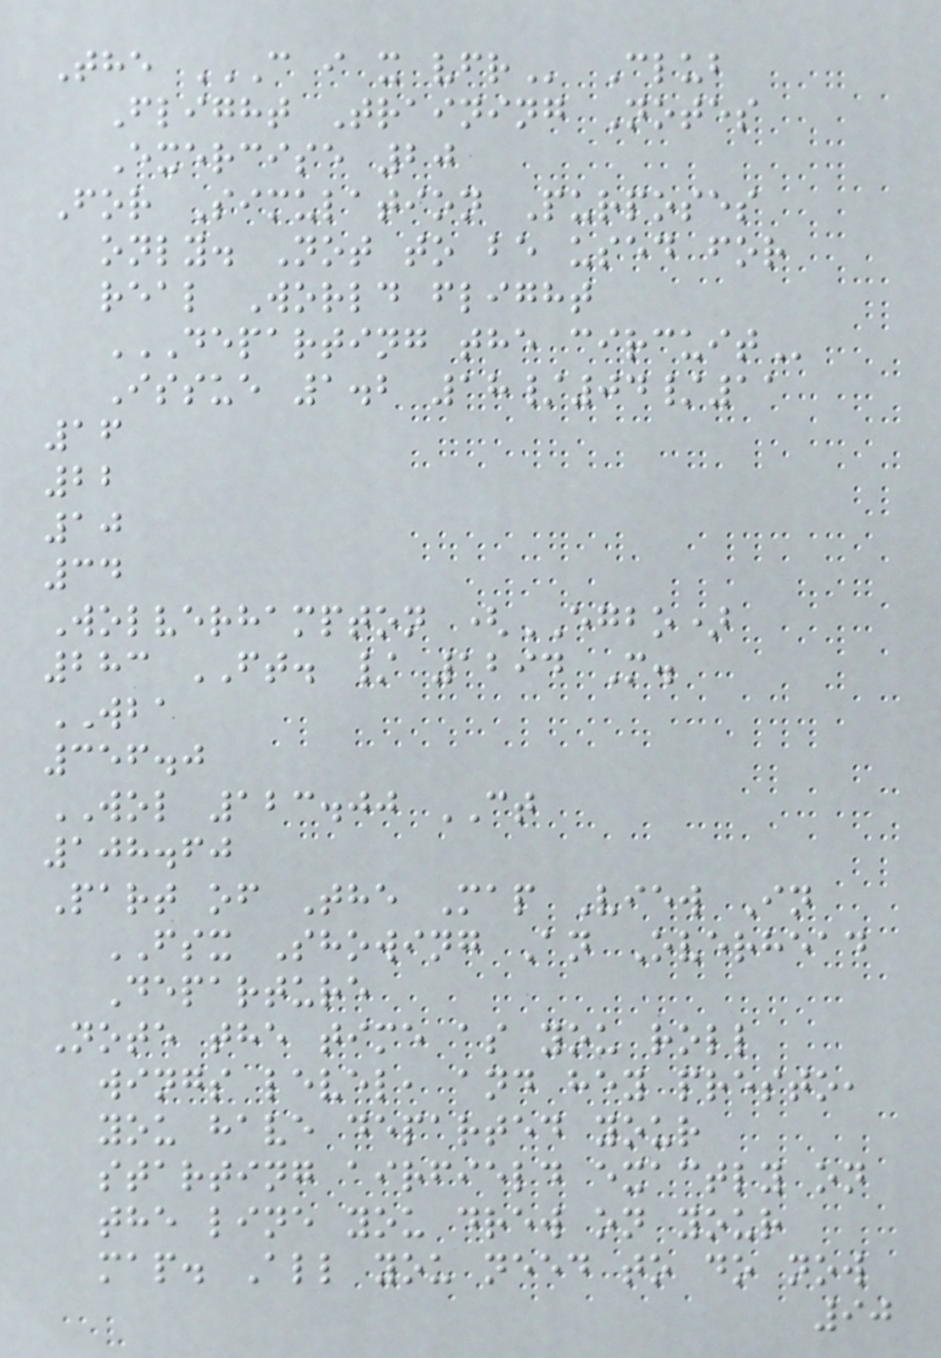The C I X VFR Club
Flight Training Notes
Exercise 20
For Simulation Purposes
only. Not to be used for
real World flight
DEPARTING THE CIRCUIT
Issue 1.2 18/04/11
16
22
10
34
Wolverhampton (EGBO)
283 FT. / 1294 M.
WBA
356.0
WOL 123.00 CT
108.60
Part of The Map View In
FSX Showing An Overhead
Departure
Note the time as you roll
wings level, and hey presto,
you have departed your
starting airfield exactly on
the line you drew on your
map. All you need to do now
90
